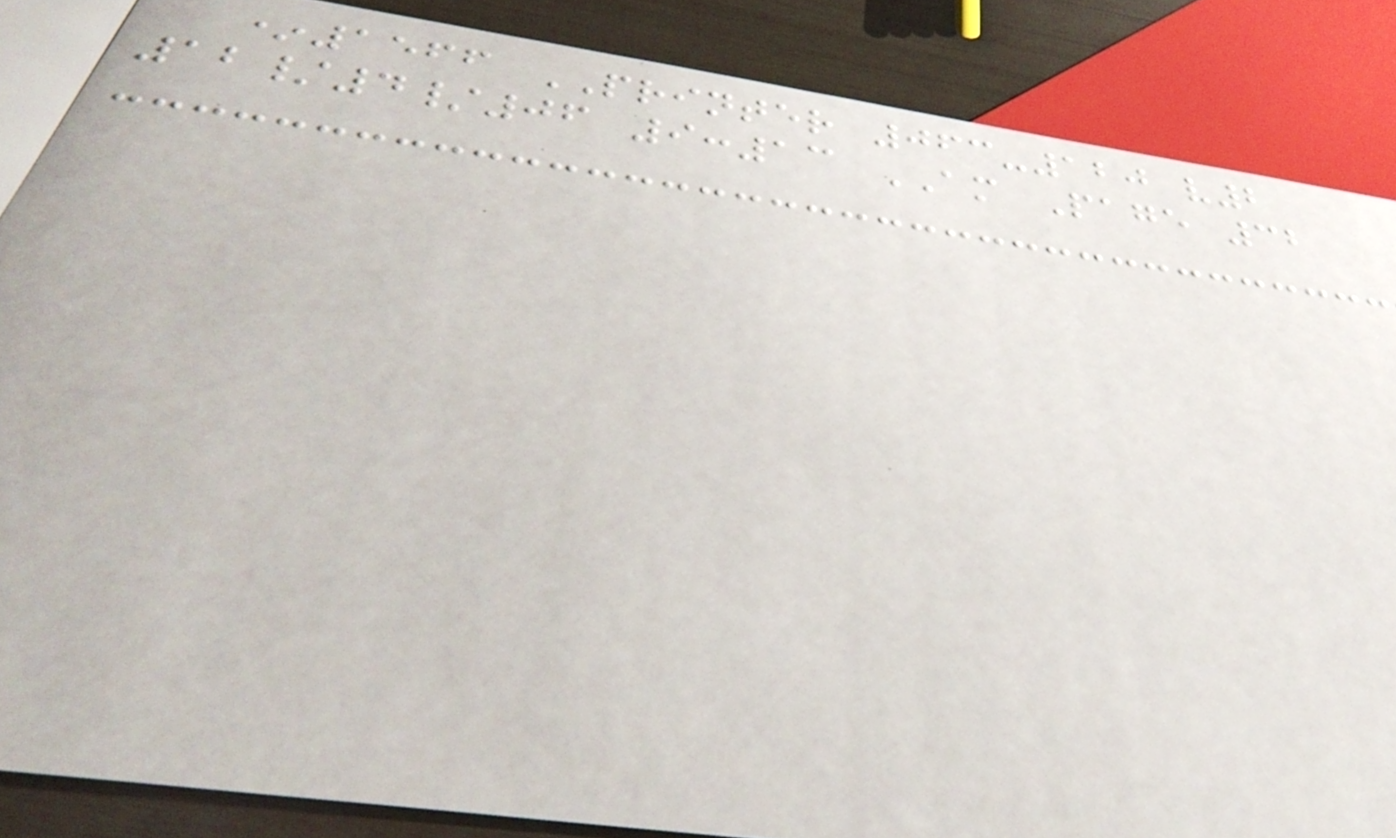*1566 PRINTER 063-120 v2
12/4/06 9:13 AM Page 32
